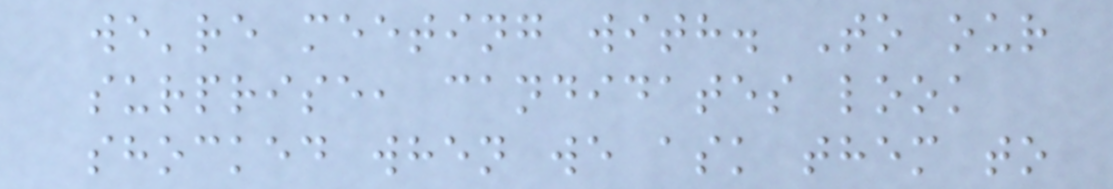we're meeting with. To our
surprise, candidates look
shocked when we ask them to
